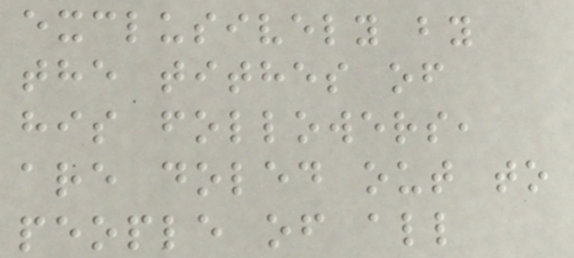exclusively by
the tithes of
his followers,
are doled out to
people of all
